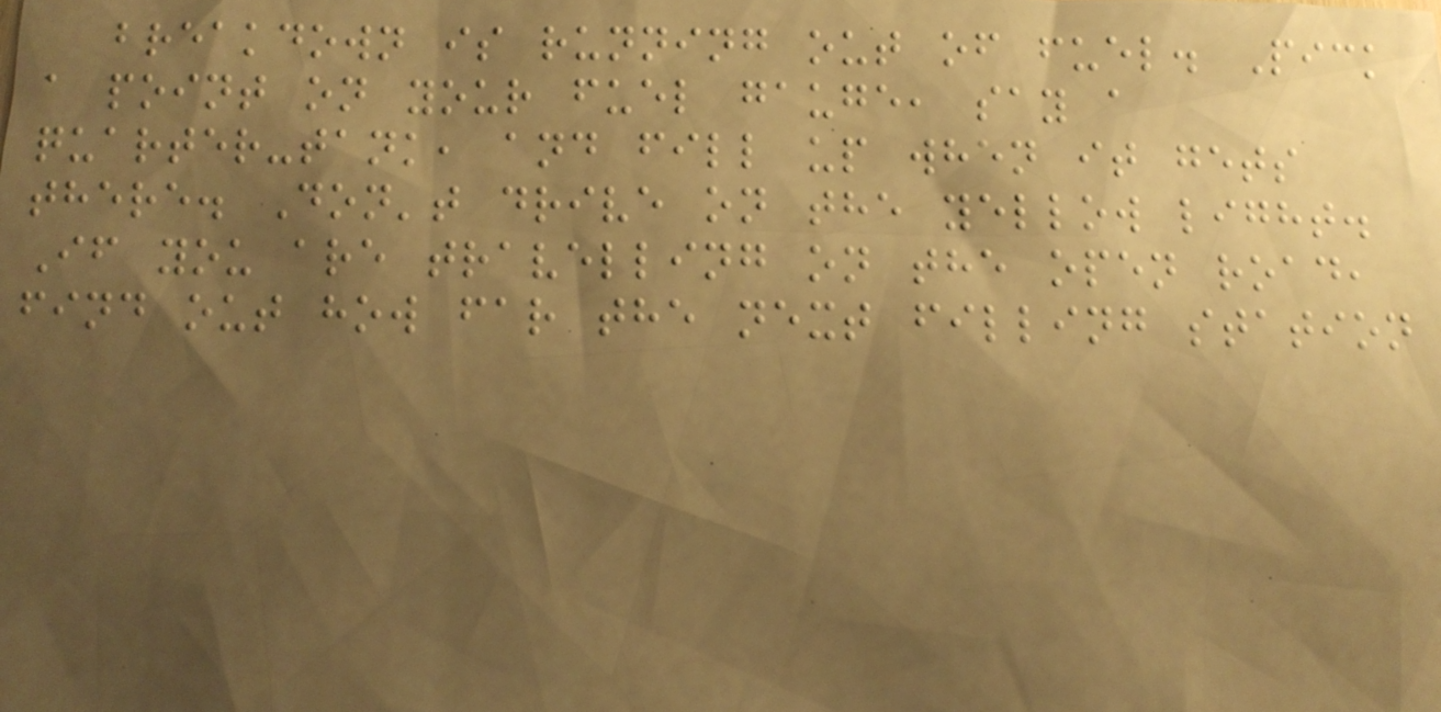breakdown is running out of fuel. Pick
a point on your fuel gauge, say a
quarter-tank, and fill up when it gets
there. Don't drive on the yellow light.
If you are travelling on the open road,
find out how far the next filling station
